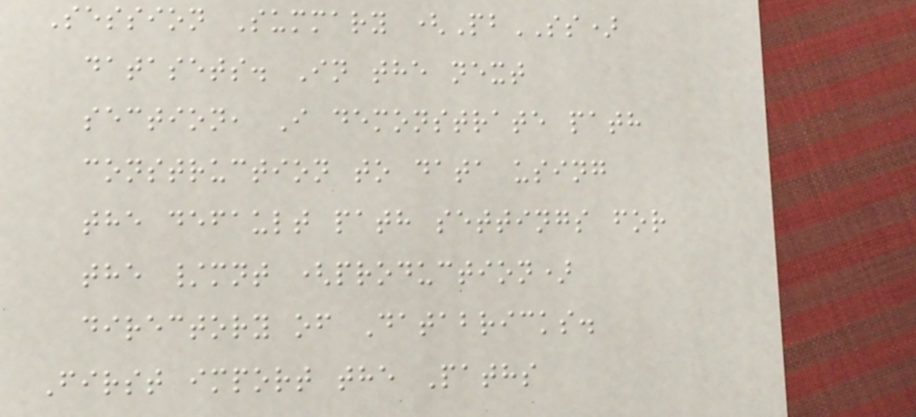Session Summary (PbSS)
datasets. In the next
section, I demonstrate path
construction to data using
the default path settings for
the /mnt (production)
directory of Databricks.
First import the Paths
